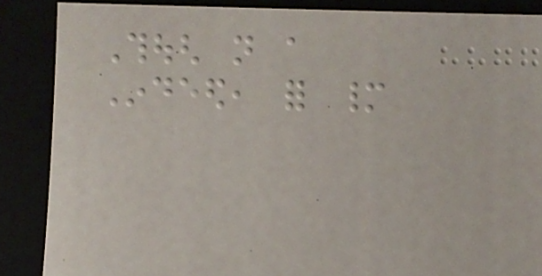Though not a
Indeed, for many
